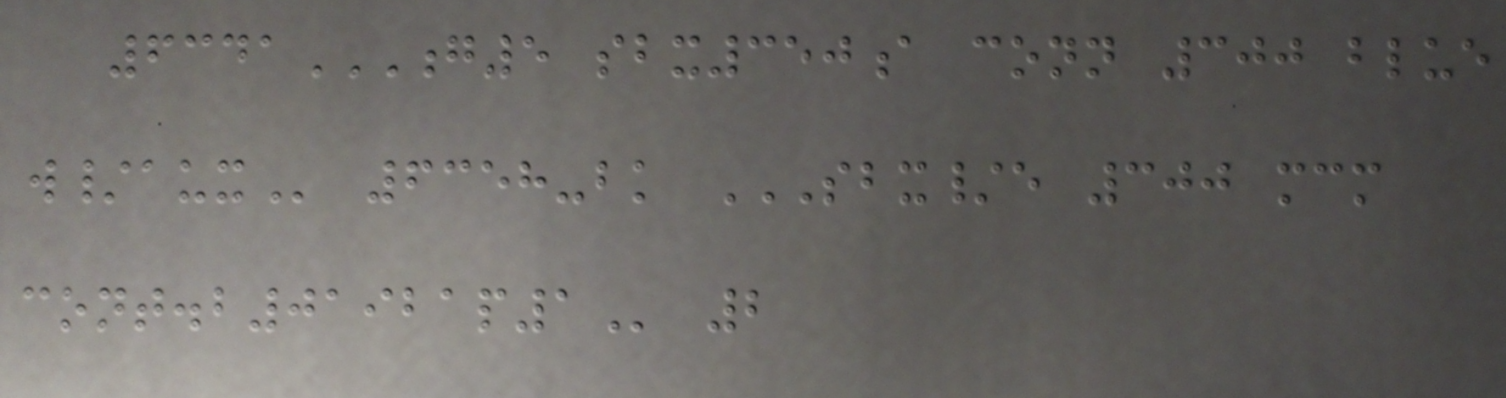6341G5 SBX350A CONN 300 BLUE
W/AUX 6358-bk SBX/E 300 MCM
CONT.B01921P1 2
